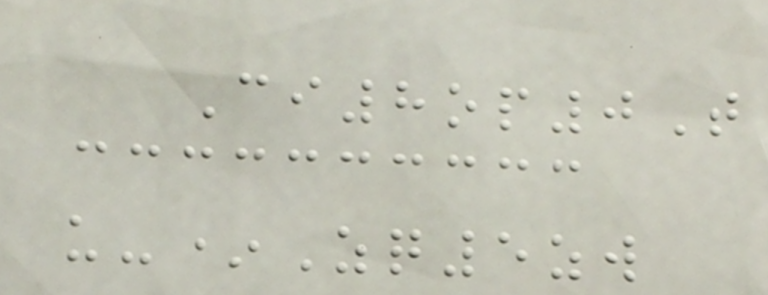Ci8op0T
u-*Zq5zw
